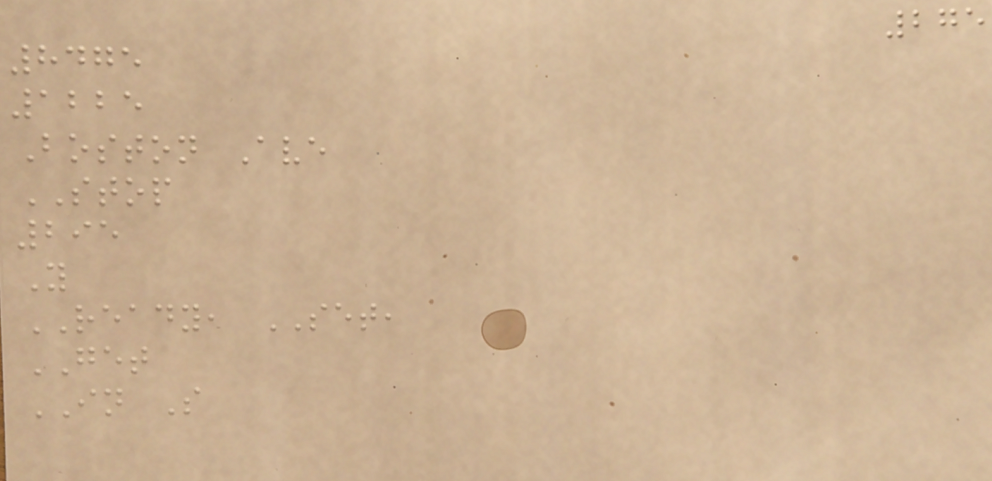275
8475
1225
Boston Ave
STOP
295
Y
READY, SET,
GET
IN S
